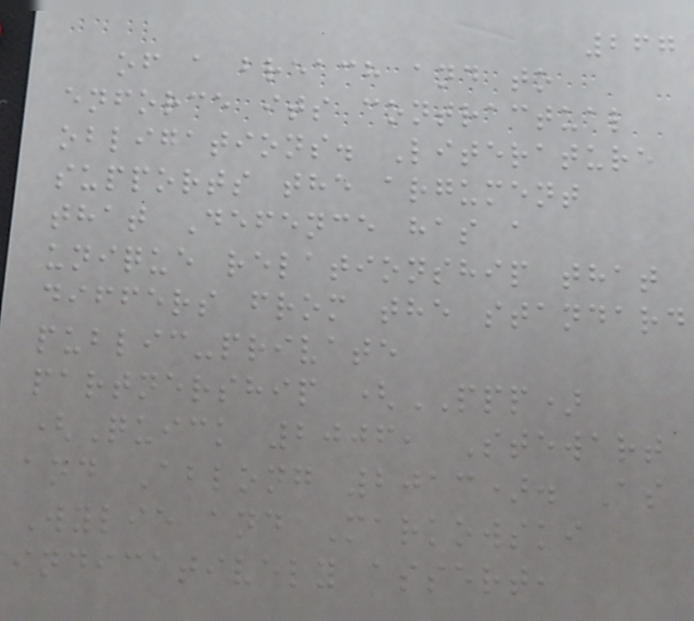267
of a breach and to
enforce its contractual
obligations. Literature
supports the argument
that Defence has a
unique relationship that
differs from the standard
public-private
partnership (PPP)
(Quick 2006, Stewart
and Ablong 2013). As
Wylie and Markowski
indicatively assert,
